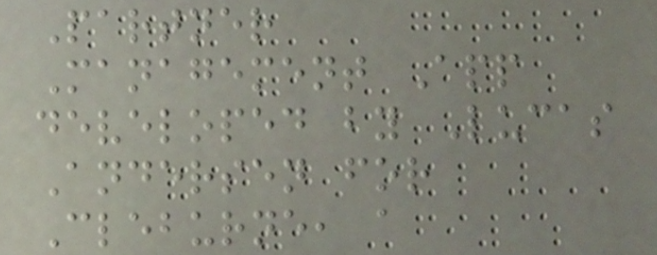Partner
Management App
developed by Lucas
Andersen for
Cleburne, a
